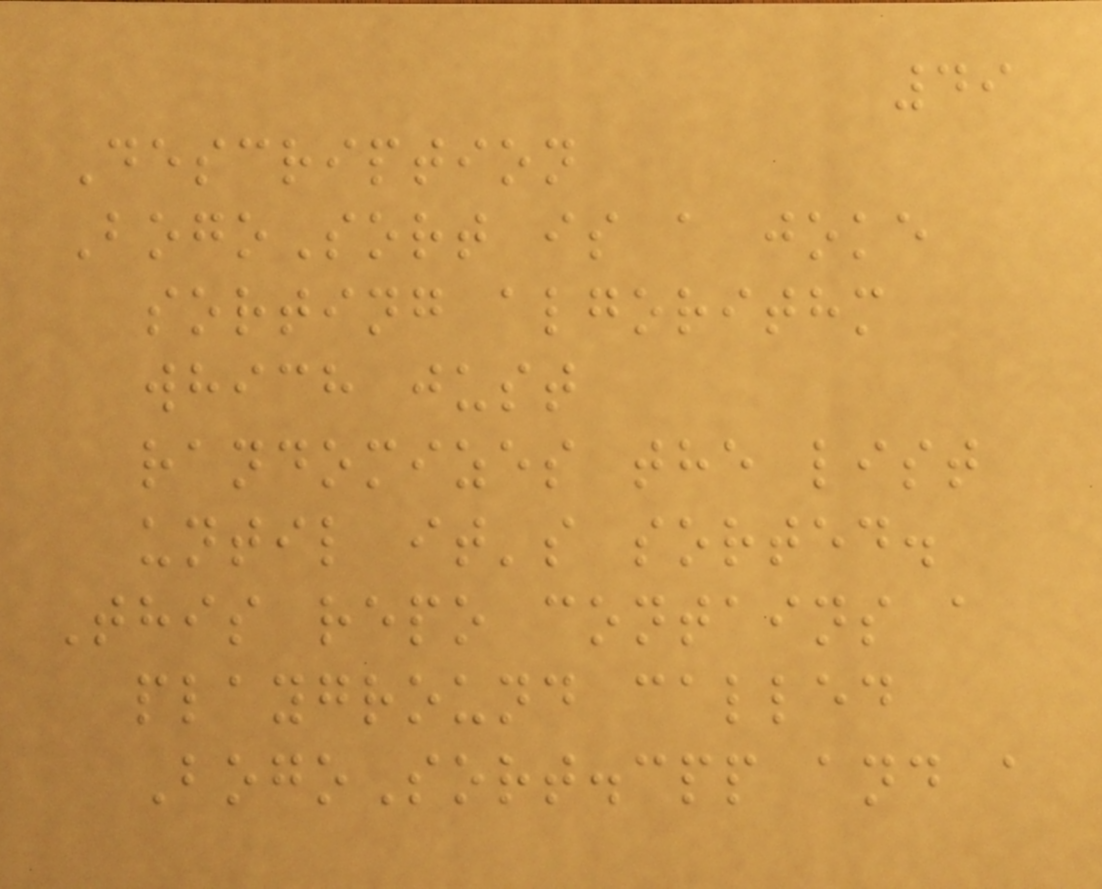49
Description
BogoSort is a joke
sorting algorithm
which just
randomizes the list
until it's sorted.
This repo contains a
playground called
BogoSort.cpp and a
